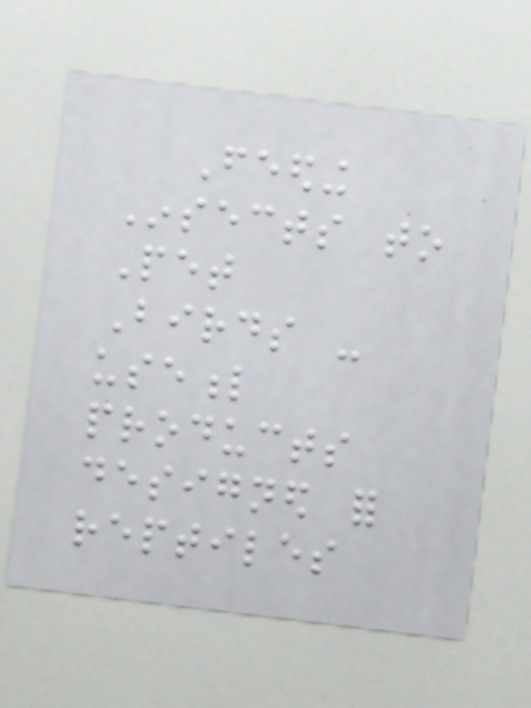Feeding
Insects to
Pet
Birds -
useful
products
designed for
reptiles
